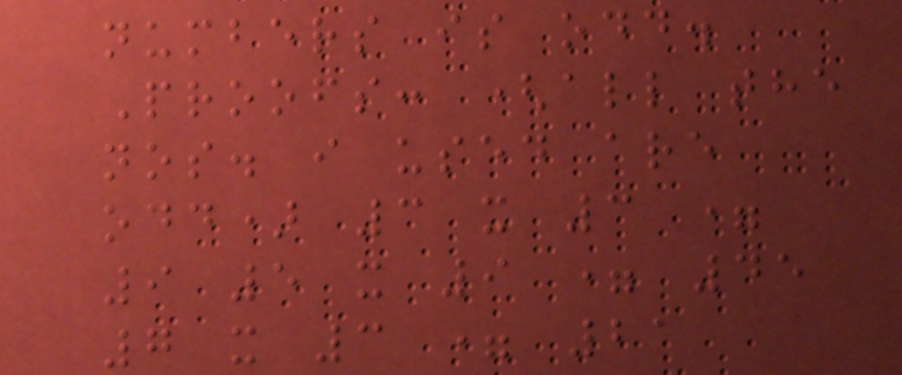numbers is odd.
Proofs: (all the
nos. i used are
odd) 3 x 3 =
9 5 x 9 = 45
7 x 3 = 21
